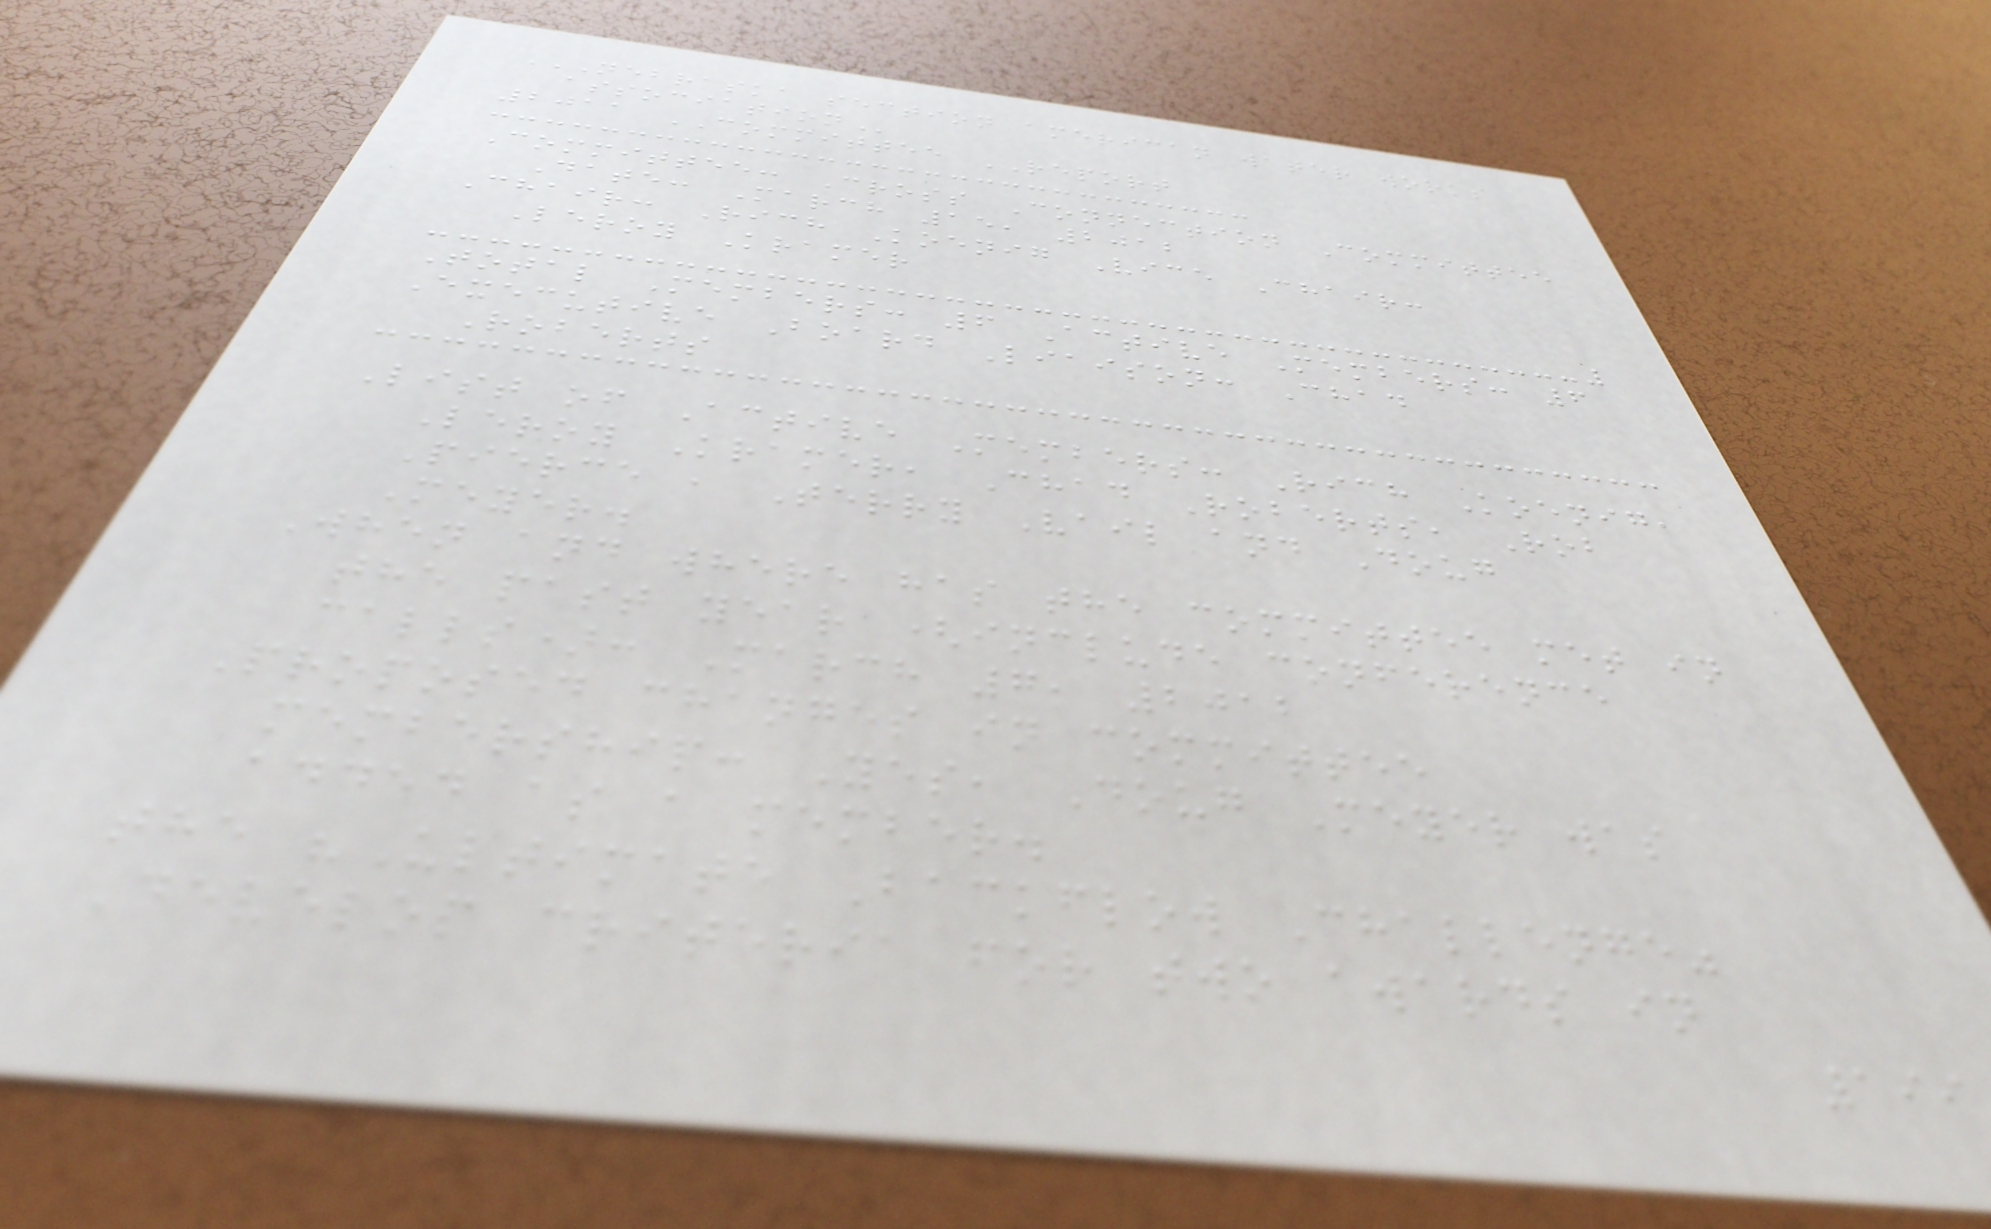NEBRASKA SECTION AMERICAN WATER WORKS
ASSOCIATION
2011 COMMITTEE REPORT
Committee: Cross Connection Committee
Date: March 15, 2012
Chair: Rich Koenig Vice Chair:
Leroy Kramer
Total Members: 6 Active Members: 6
Executive Board Liaison: Chad
Roberts
List of Active Members: Rich Koenig,
Leroy Kramer, Chad Roberts, Rob
Pierce , Terry Vail and Doug
Meyer.
When and where has the committee met in
the past year (include conference
calls): March 7, 2012
Proposed changes in committee
membership: Yes, Doug Meyer was
added as a member.
the "Ultimate Backflow Challenge"
Develop criteria for two awards in
199
